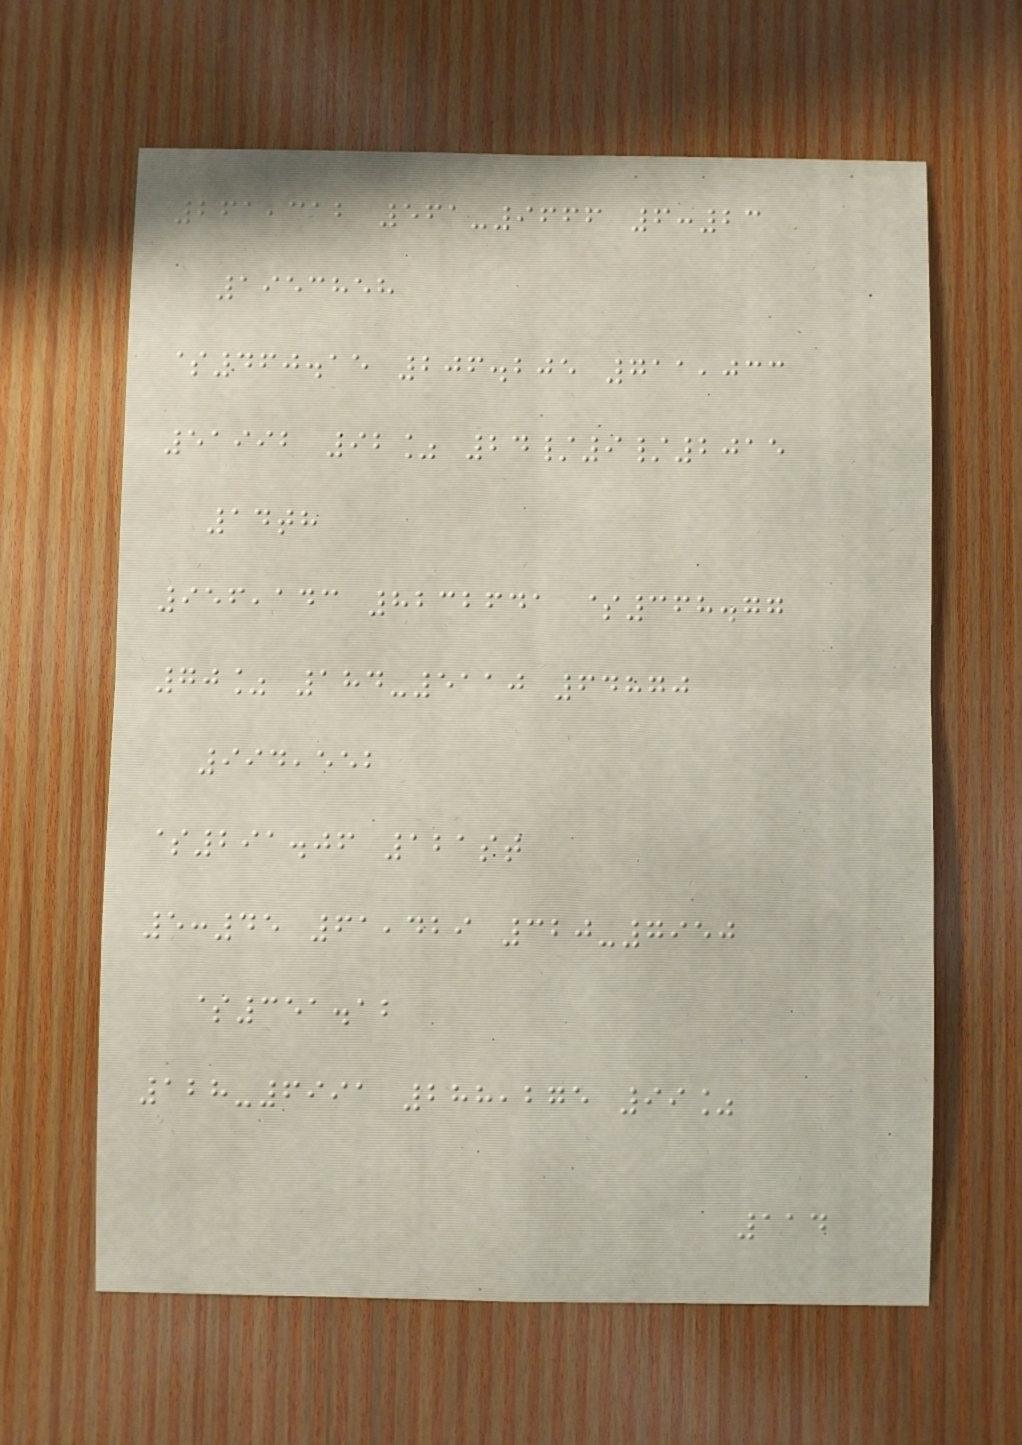261,312 561-9666 6:23
1953858
$460.15 206.205 711,033
51992 92% 24/9/2015
14th
956,143 8232641 $368.77
70% 184-5110 64870
994,552
$291.06 121st
5:45 61,429 320-7950
$351.12
128-6991 288,275 99%
114
